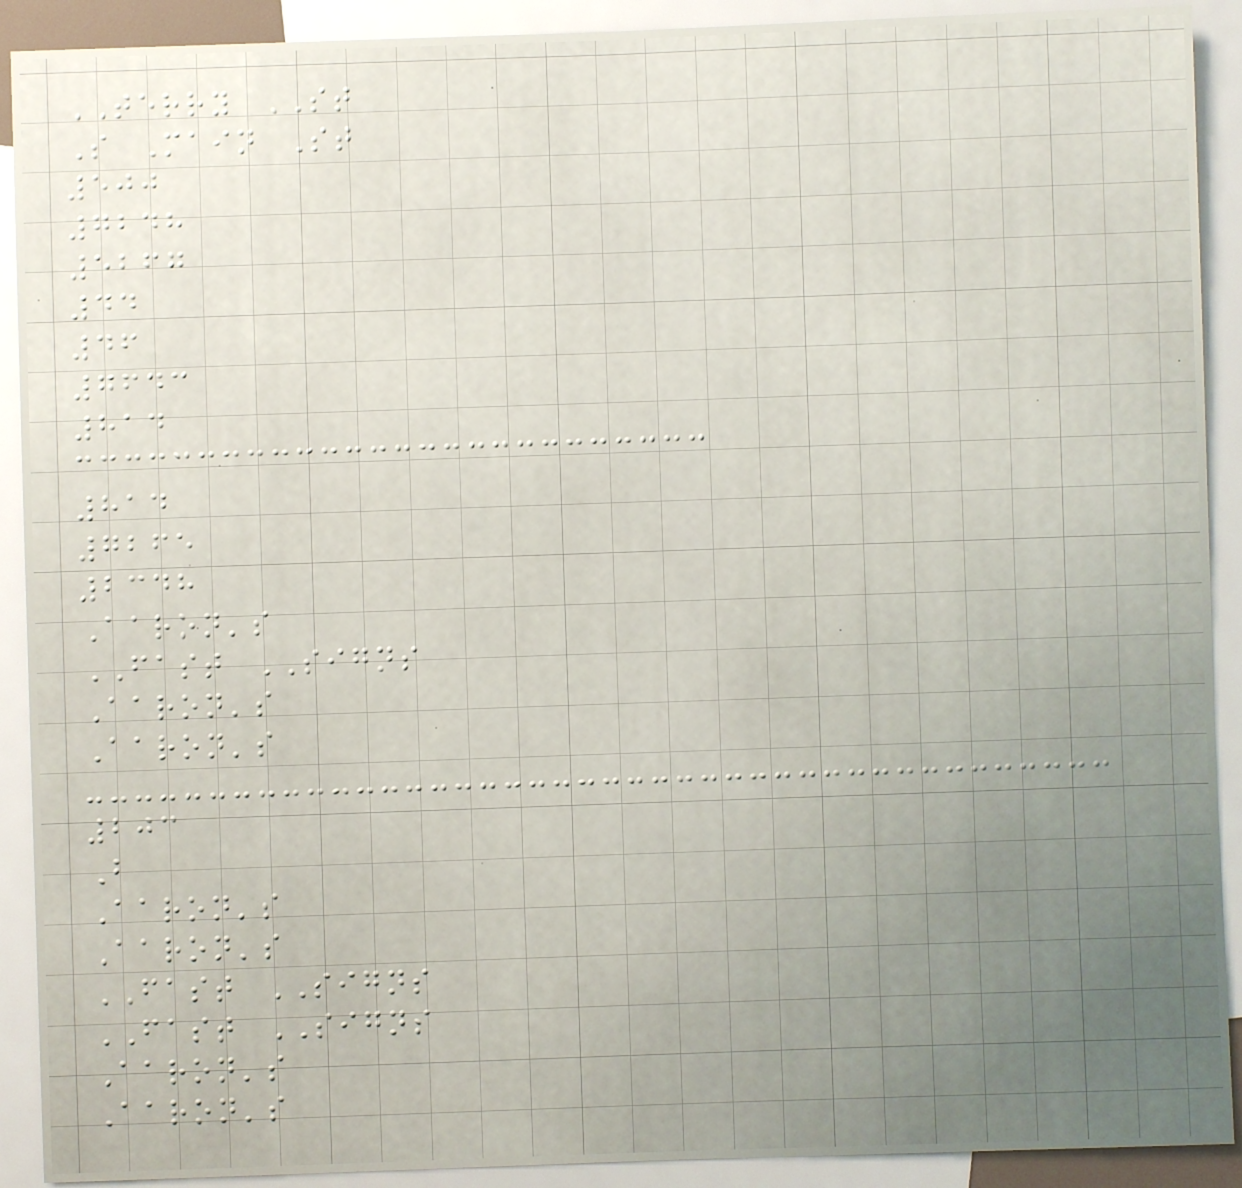TERRY ST
S Main St
500
7248
5267
44
46
7643
814
814
7265
2348
Aaron's
FAST SIGNS
Aaron's
Aaron's
203
B
Aaron's
Aaron's
FAST SIGNS
FAST SIGNS
Aaron's
Aaron's
